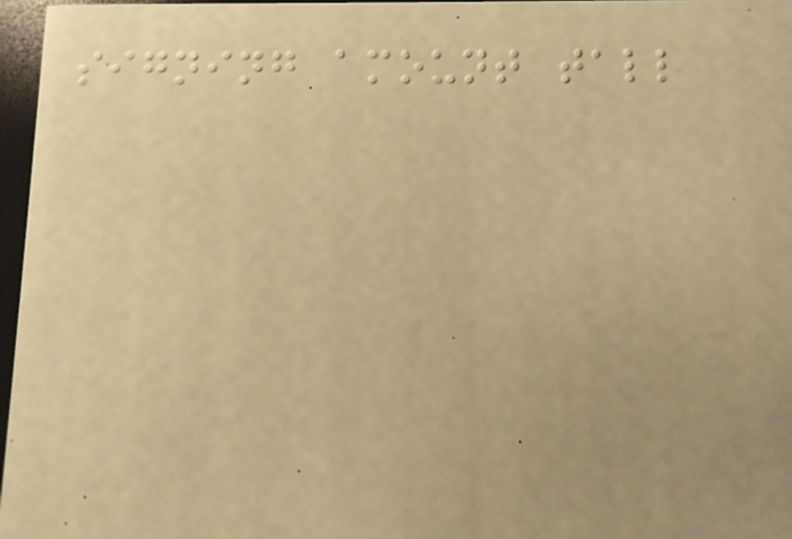signing amount tall
